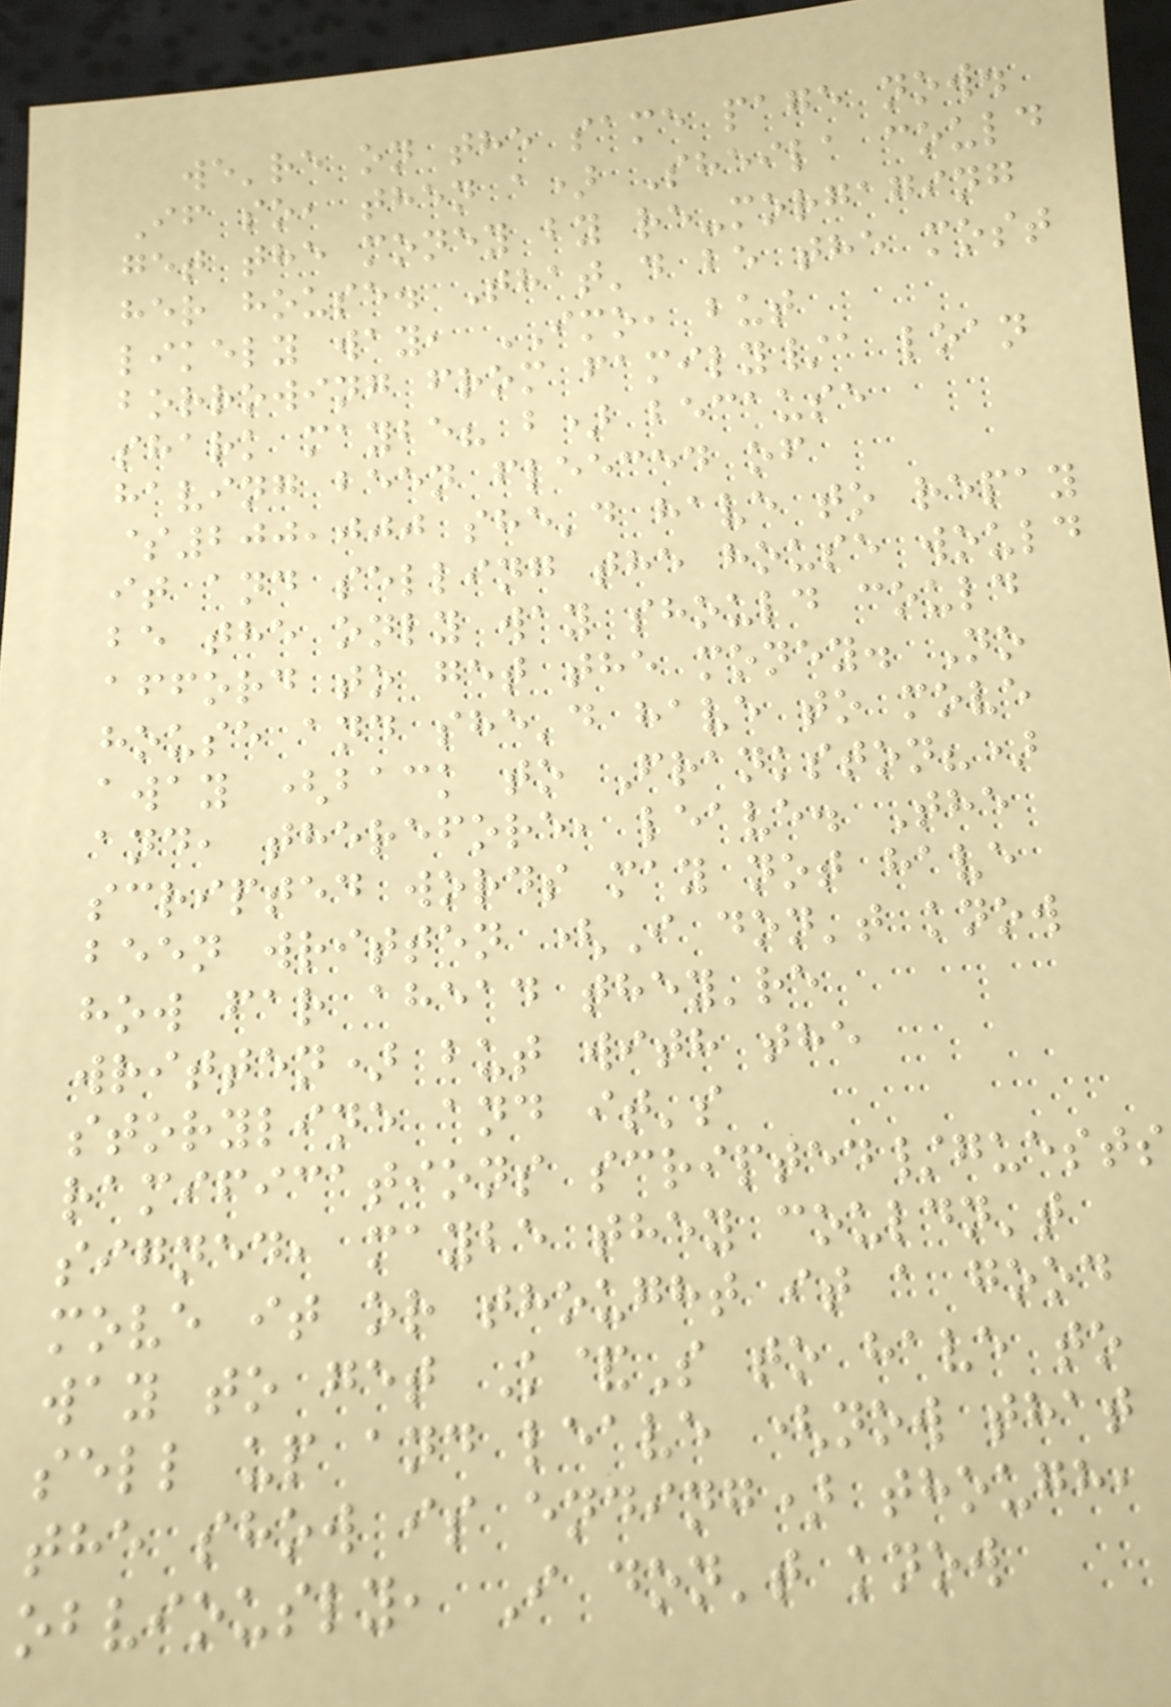we're on the same page now.
If so, then a) Sheila could
get the money by re-morgaging
her house. That'd be the most
likely way, IMO, but
borrowing from family/a loan
shark maybe? b) because
having been fleeced of
$200,000 she'd have to repay
it and selling the house would
be the only way should could
afford to get the money. No
house and she'd have to move
away (back to Frankston?)
and, therefore, leave. The
scripted words may not have
been written (I don't know
how far ahead they're
written) but with the
storyline and it's
ramifications scripted/guests
signed, maybe they couldn't
move it or thought it a good
way to get K&S to have to
sell up and leave (now that
the show is ending) though,
obviously, I don't know
